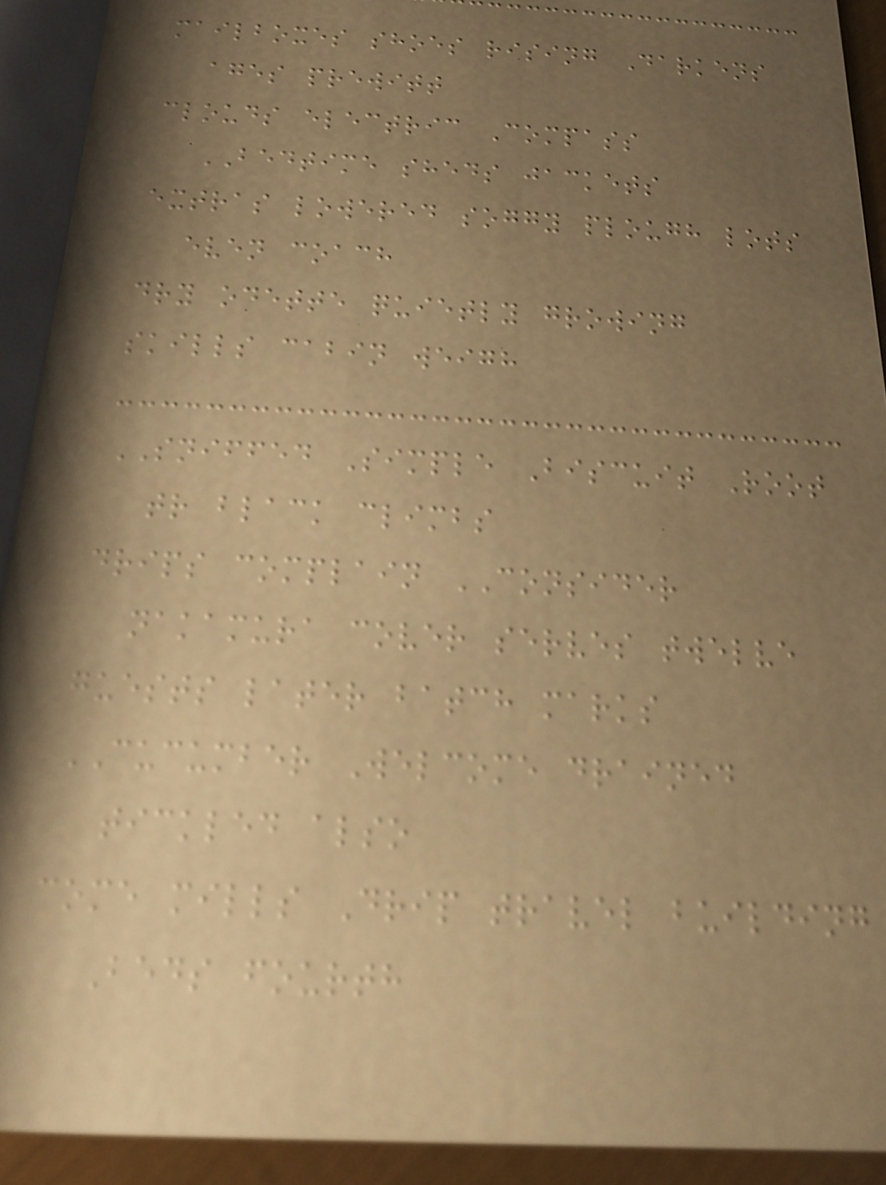mailboxes shoes rising Darkens
ages prewitt
clouds electric Compass
BEDTIME sheds jackets
extras lowered soggy plough lots
even coach
dry odette quietly growing
skills cabin weigh
SNIFFED Simple Biscuit Root
tr black climbs
drips complain CONSIDER
nakamura cover serves twelve
guests later batch marks
CUCUMBER Welcome drained
tickled also
come mills Drip travel building
Beds fourth
